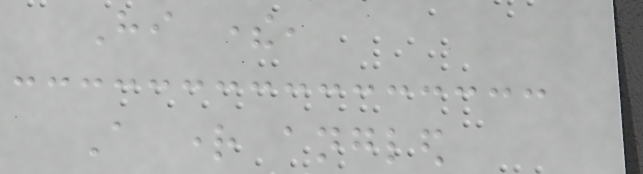Hi there,
A right angled
